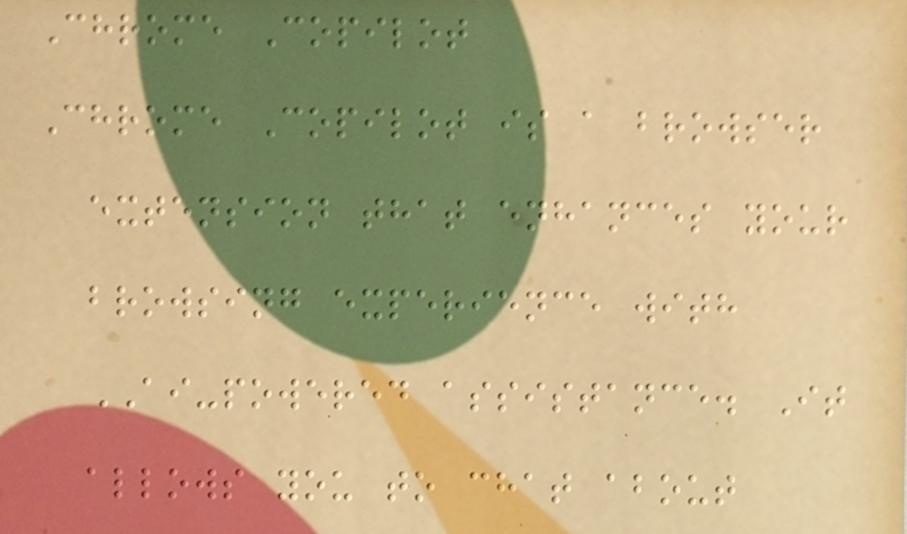Chrome Copilot
Chrome Copilot is a browser
extension that enhances your
browsing experience with
AI-powered assistance. It
allows you to chat about
